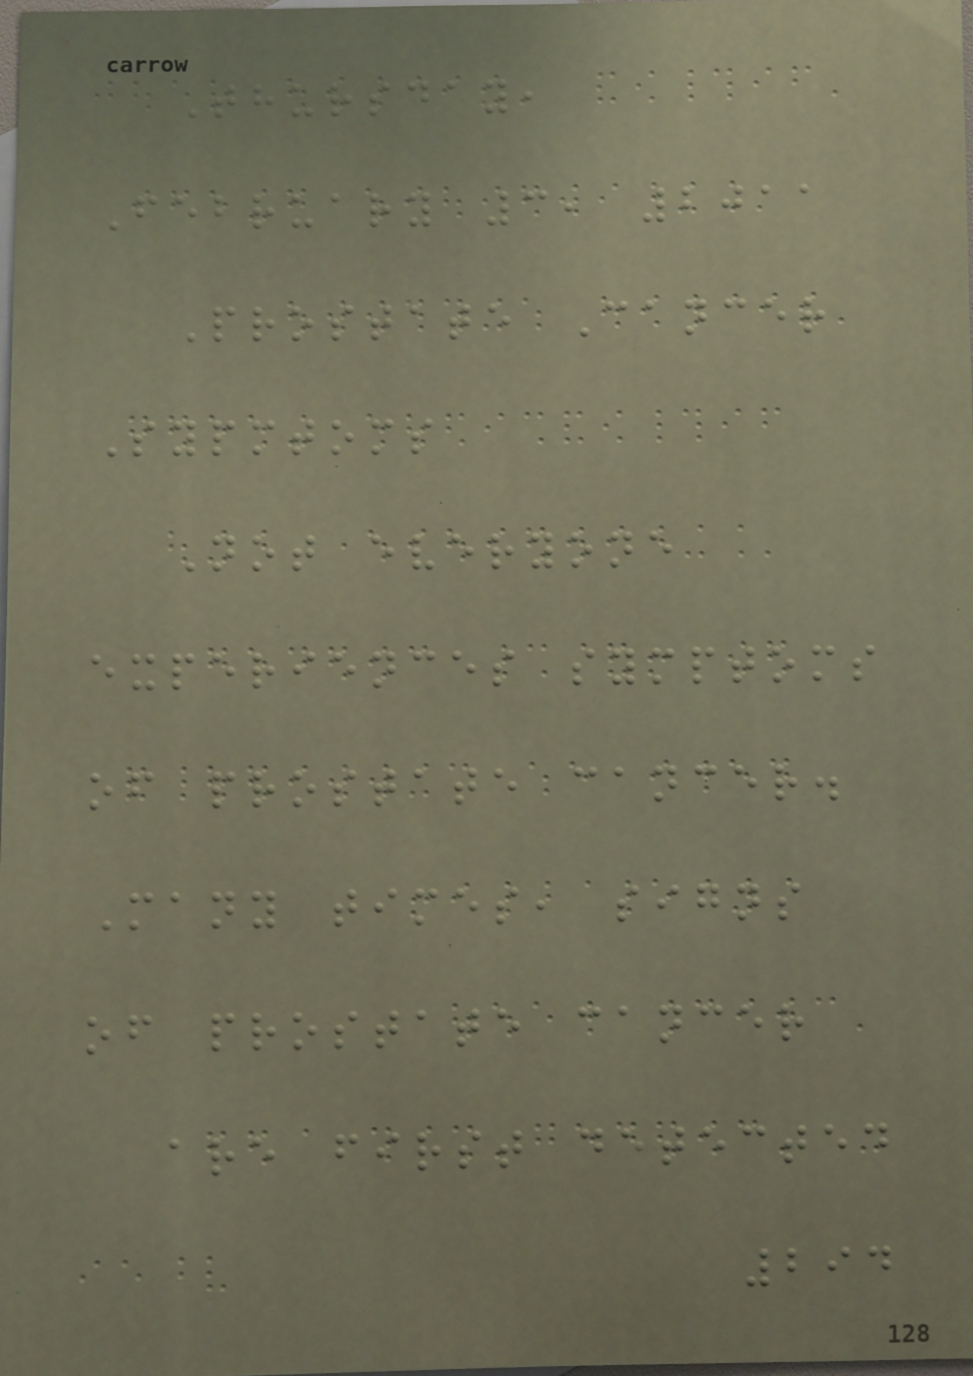Thursday,
February 3, 2011
Prostate Cancer
Sypmtoms
Not everyone
experiences symptoms
of prostate cancer.
Many times, signs
of prostate cancer
are first detected
294
